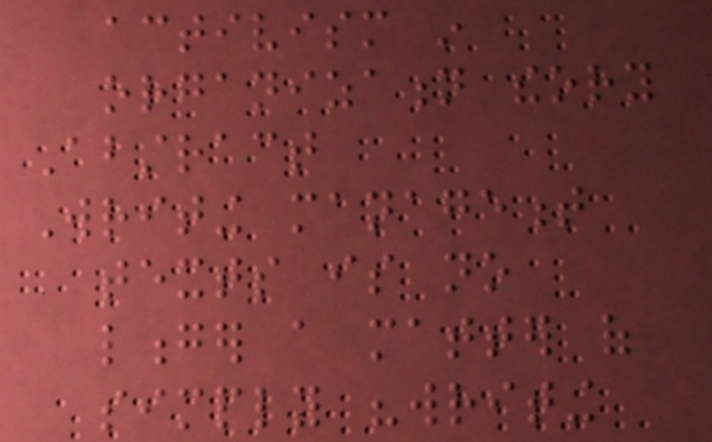activism in
organization theory
Abstract
Writing management
texts is no
longer a matter of
simply "writing
